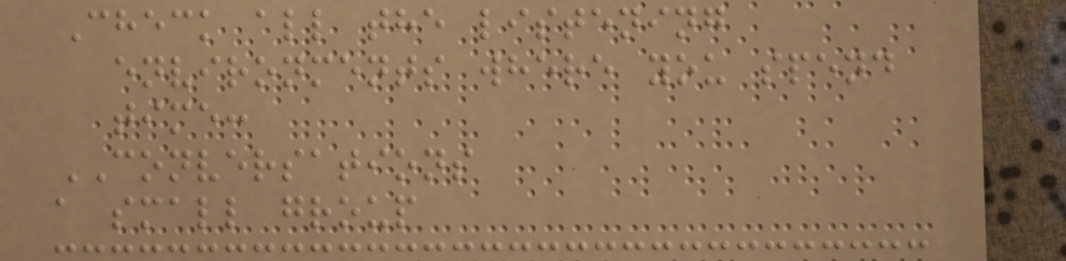Check all the listening
environments where you spend
time:
CONVERSATIONS
a small group
